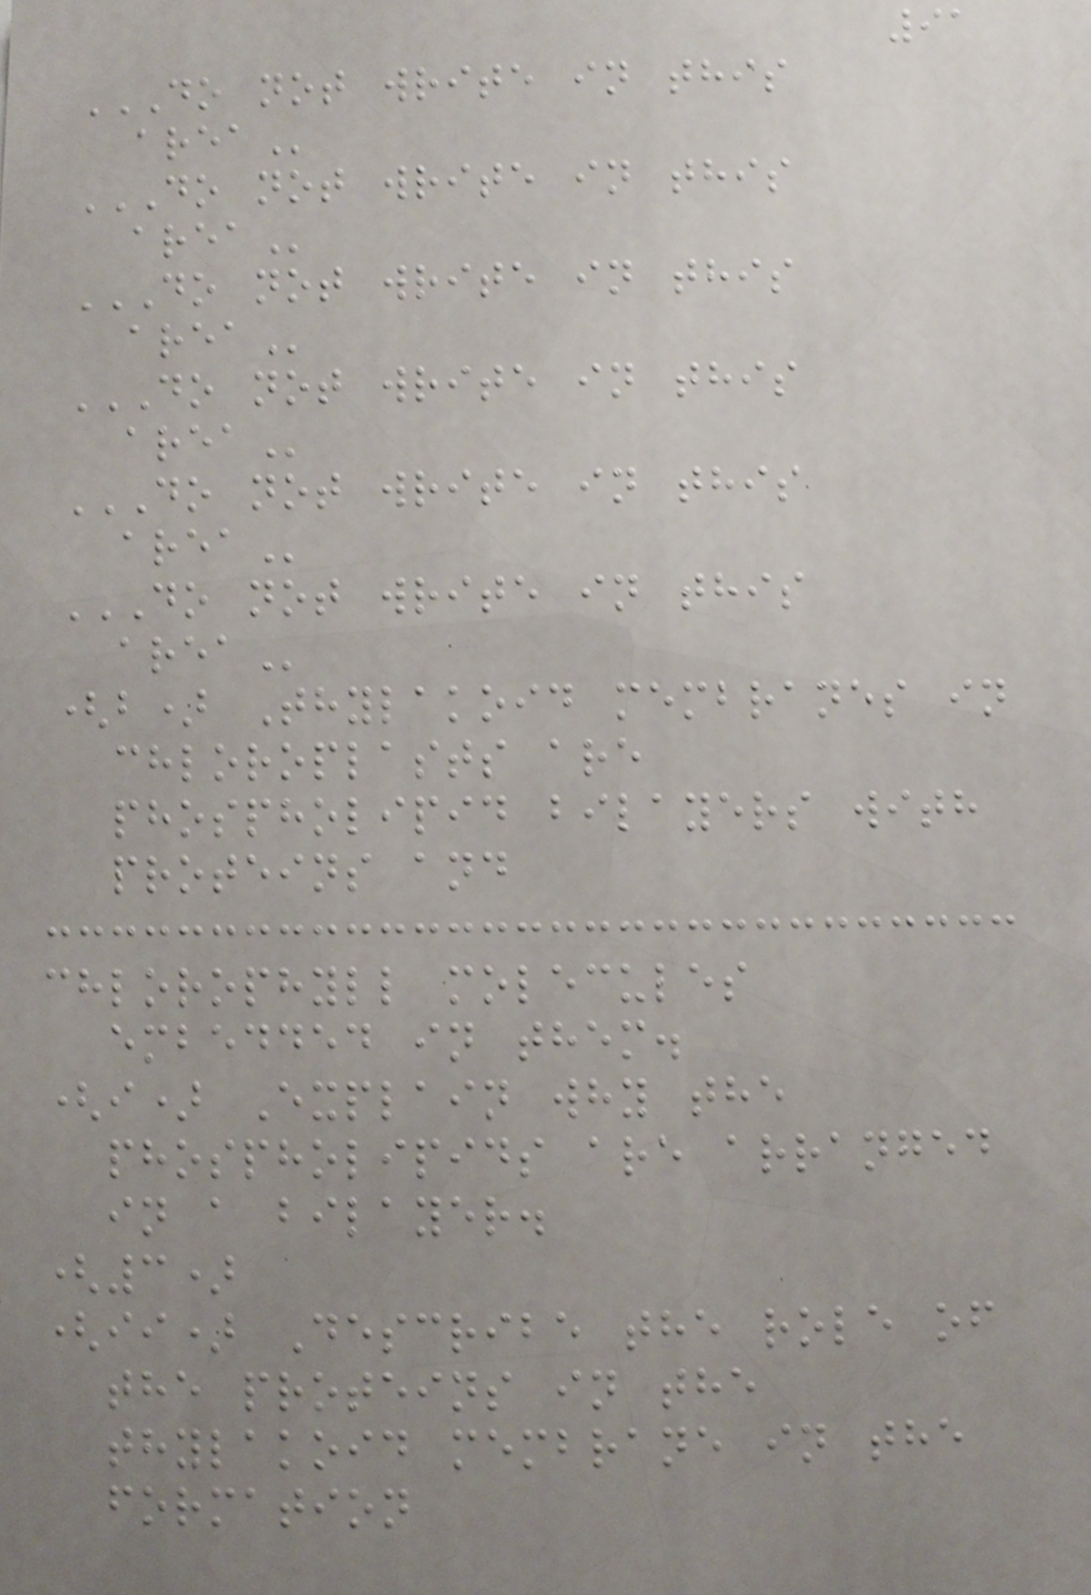91
DO NOT WRITE IN THIS
AREA
DO NOT WRITE IN THIS
AREA
DO NOT WRITE IN THIS
AREA
DO NOT WRITE IN THIS
AREA
DO NOT WRITE IN THIS
AREA
DO NOT WRITE IN THIS
AREA
(b) Thylakoid membranes in
chloroplasts are
phospholipid bilayers with
proteins and
chlorophyll molecules
embedded in them.
(i) Explain why the
phospholipids are arranged
in a bilayer.
(3)
(ii) Describe the role of
the proteins in the
thylakoid membrane in the
formation
